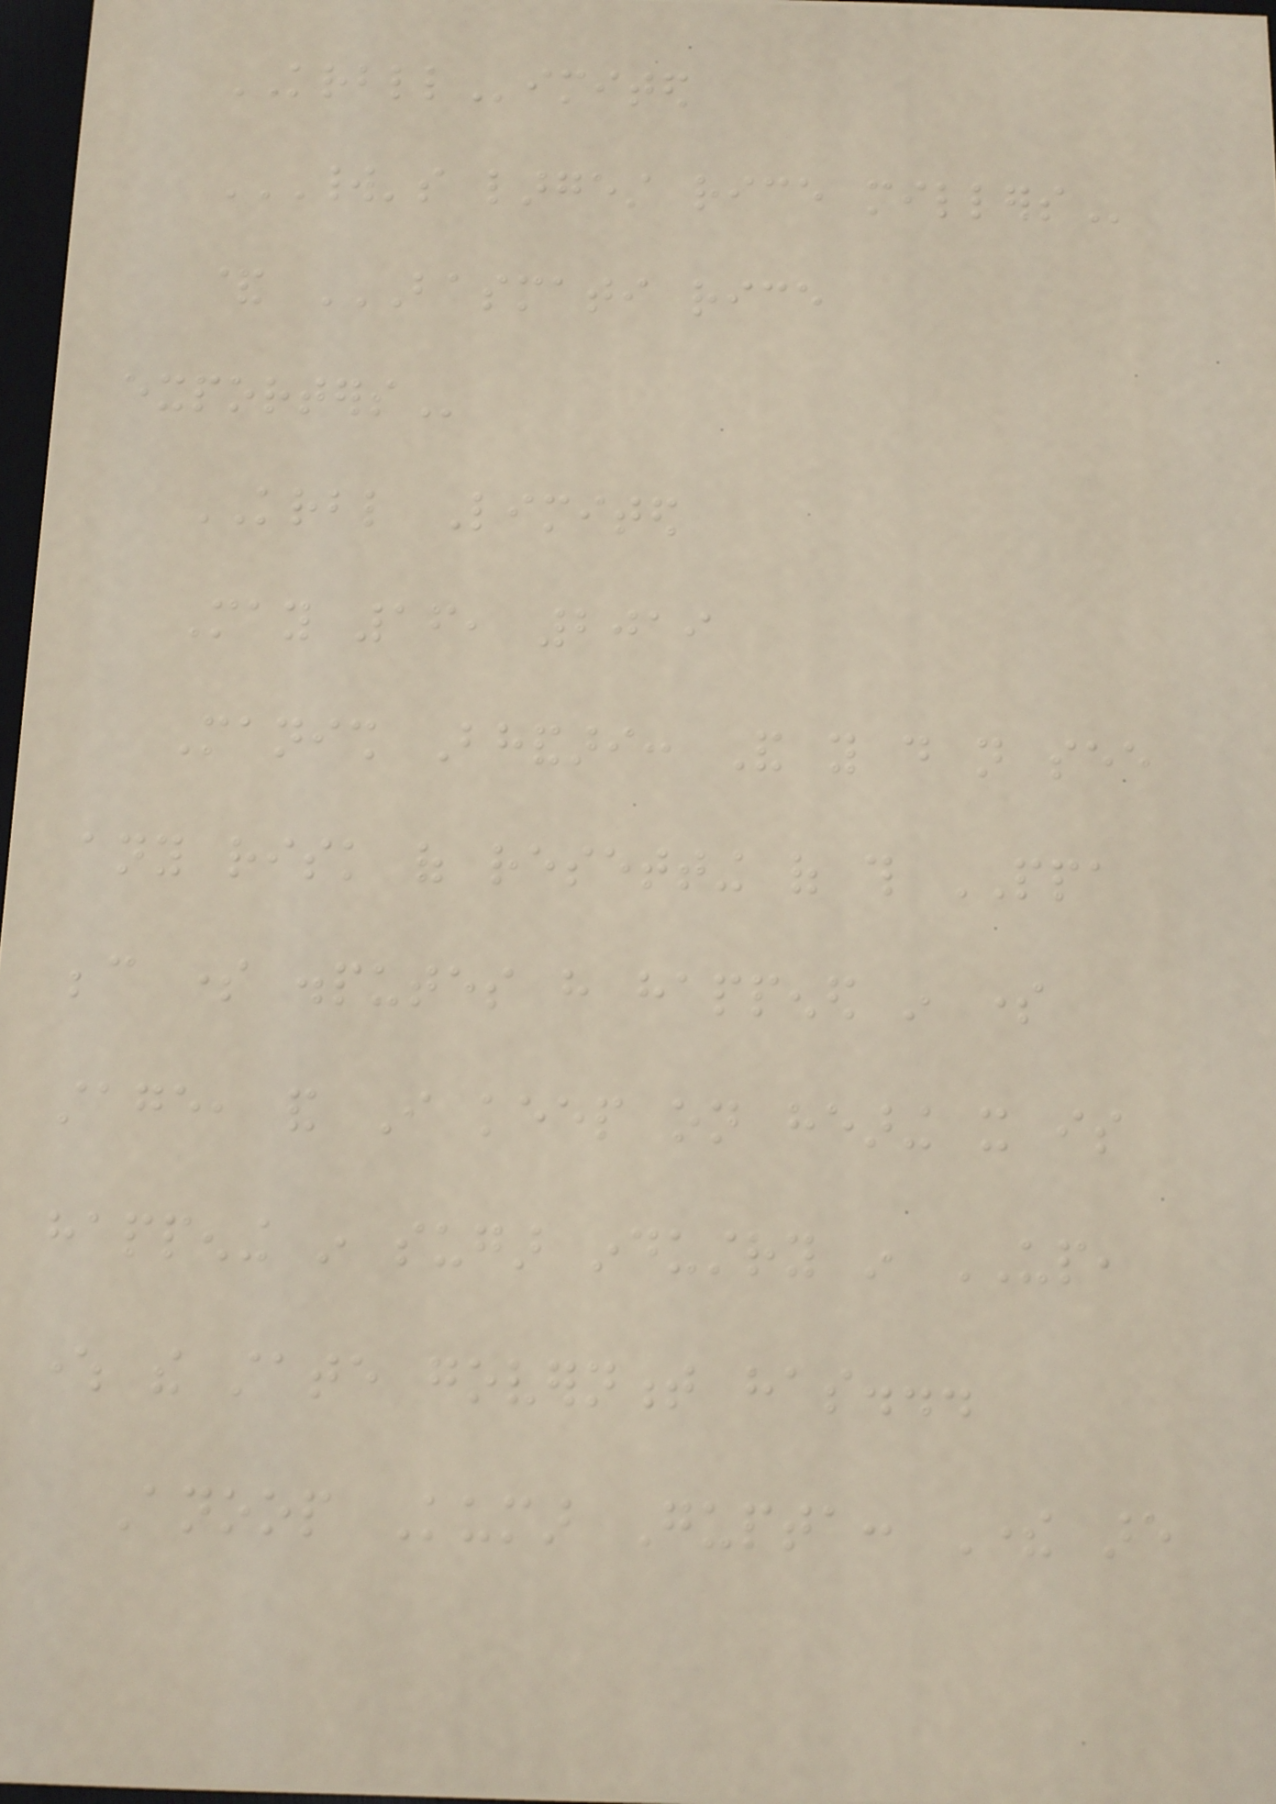KRBLLimited
WORLD'S LARGEST RICE MILLERS
& BASMATI RICE
EXPORTERS
KRBL Limited
May 16, 2019
Manish Bhandari: And you do not see
any risk of resetting of this PPA
because some disputes have happened in some
stage, and I keep on hearing it is
happening in sugar industry in UP,
where the state government has...
Anoop Kumar Gupta: There are
